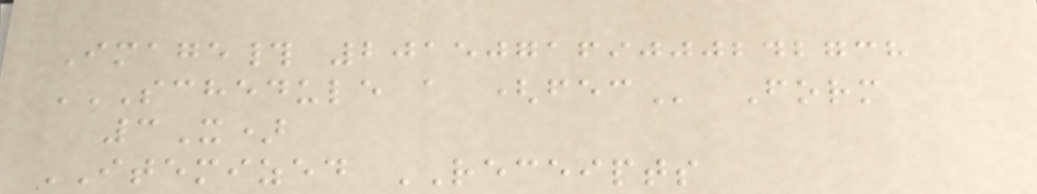Image# 201507169000242738
SCHEDULE A (FEC Form
3X)
ITEMIZED RECEIPTS
